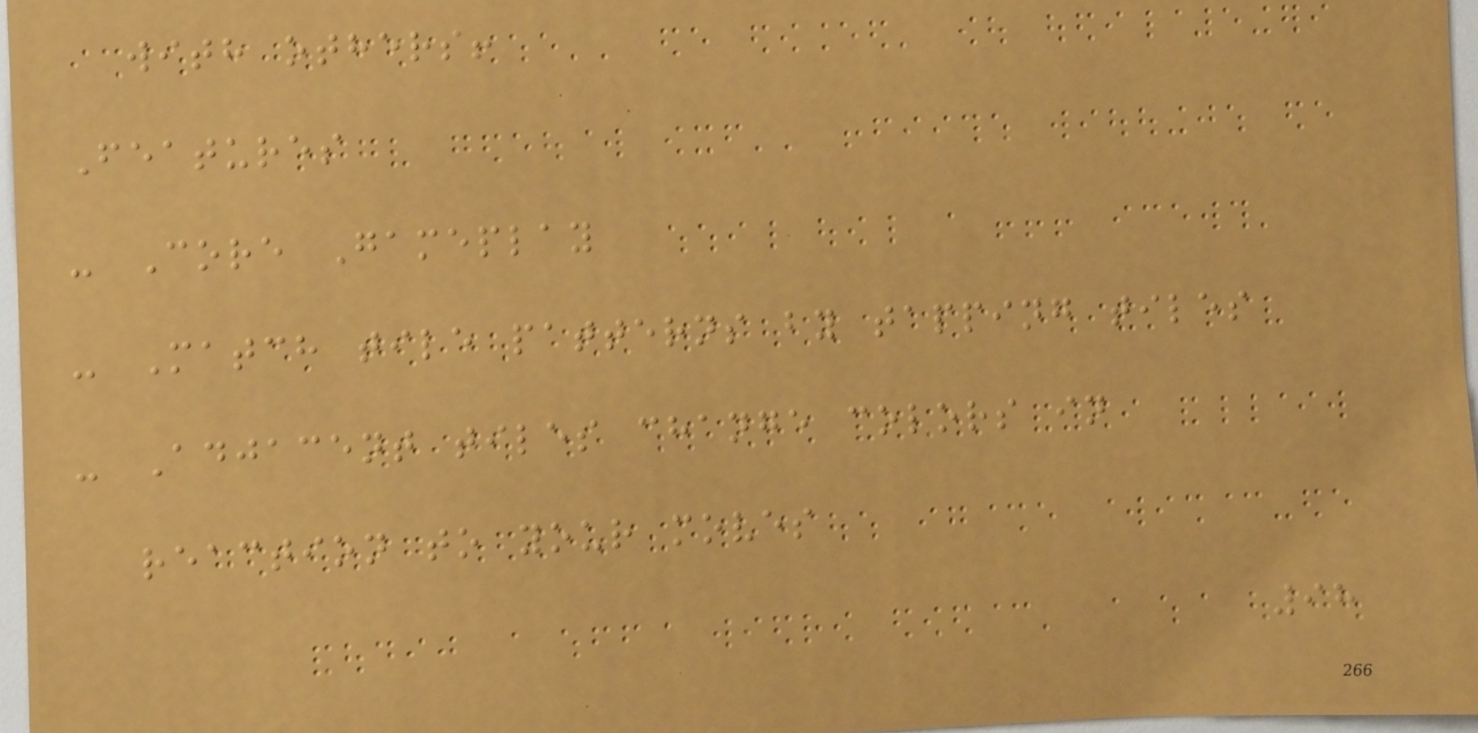with others!
Features
- Core Gameplay
- Match tile patterns by tapping tiles
- Adjacent tiles change colors in
reaction to your moves
98
